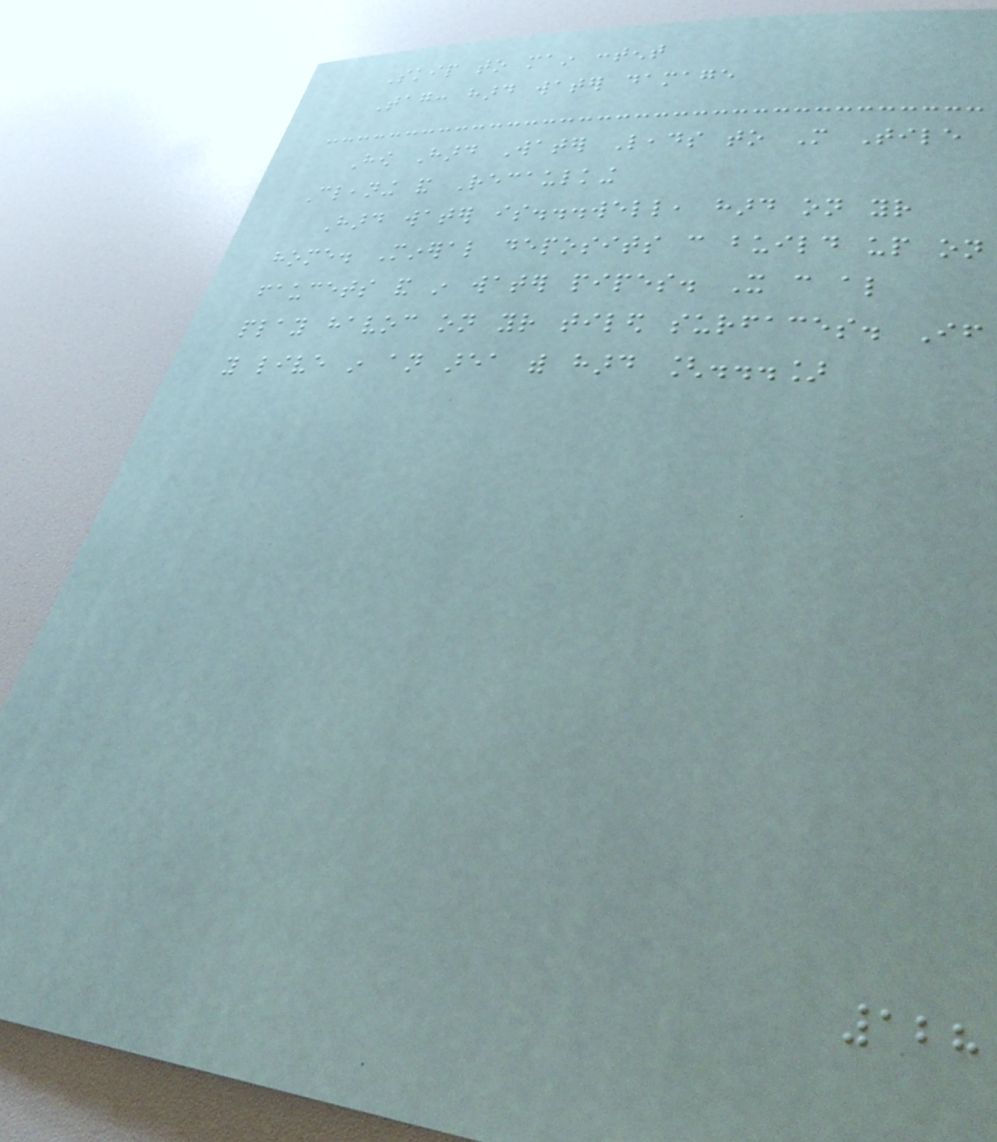Skip to main content
Tag: hard water damage
How Hard Water Leads to More Tile
Cleaning and Recaulking
Hard water is...well, hard on your
home. Mineral deposits can build up on
faucets and in water pipes. It can also
play havoc on your tiled surfaces. If
you live in an area with hard [...]
128
